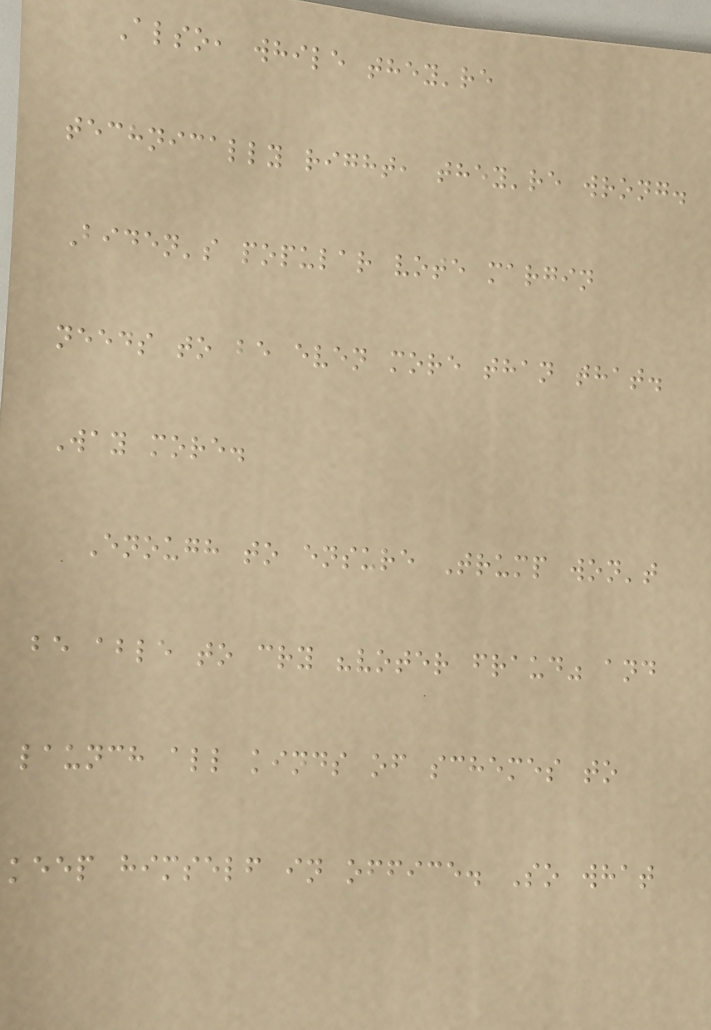Also, while they're
technically right, they're wrong.
Biden's popular vote margin
needs to be even more than that.
Way more.
Enough to ensure Trump won't
be able to cry "voter fraud" and
launch all kinds of schemes to
keep himself in office. So what
